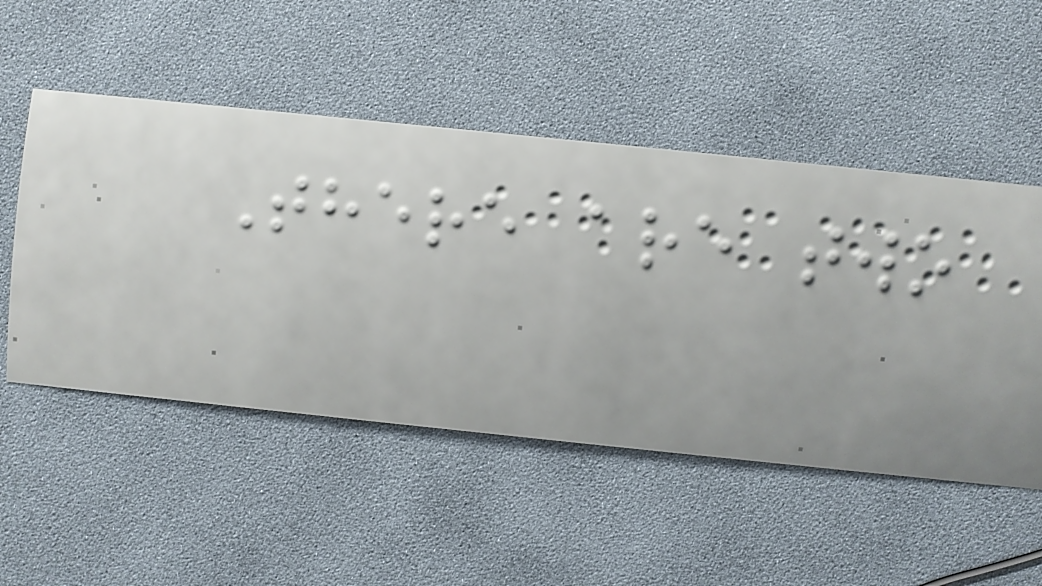There are two
